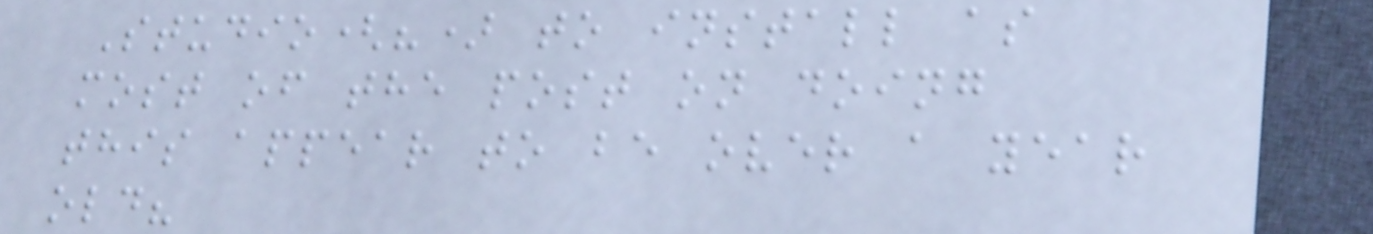Studio(?) to install as
most of the post on doing
this appear to be over a year
old?
